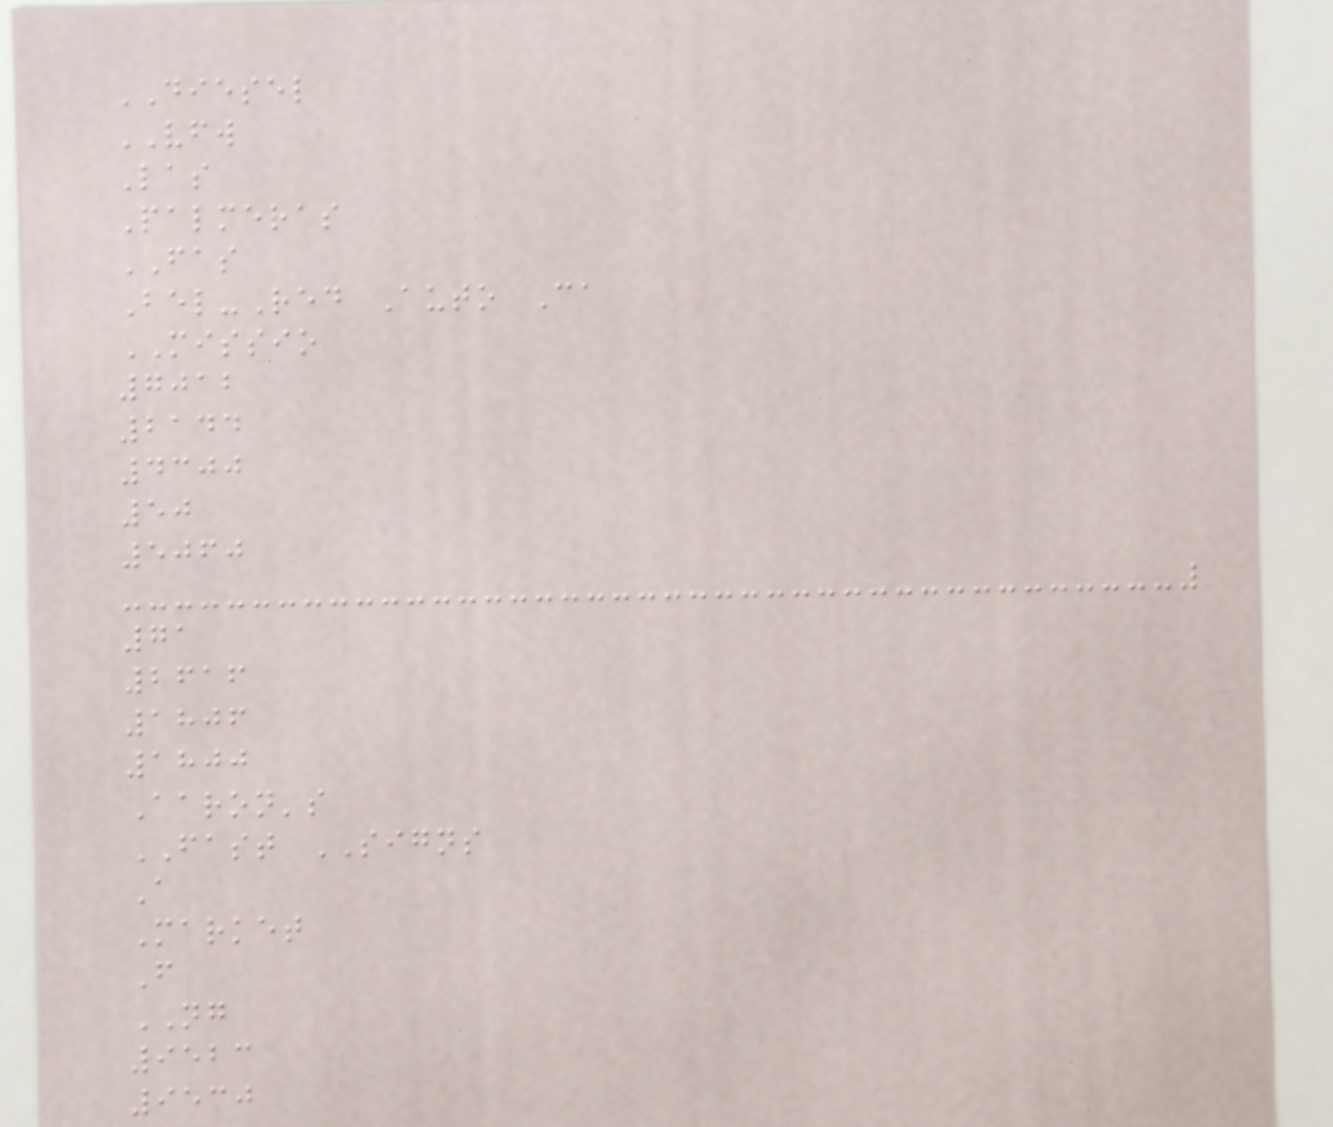DIESEL
VFW
Las
Palmeras
FAS
Bel-Red Auto Ca
MISSIO
7012
2144
4300
50
5060
71
2616
1806
1800
Aaron's
FAST SIGNS
A
Market
F
NG
9523
9530
